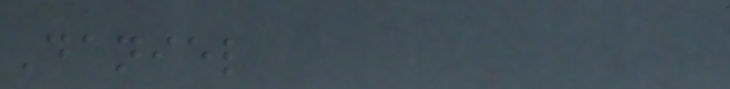Daniel
